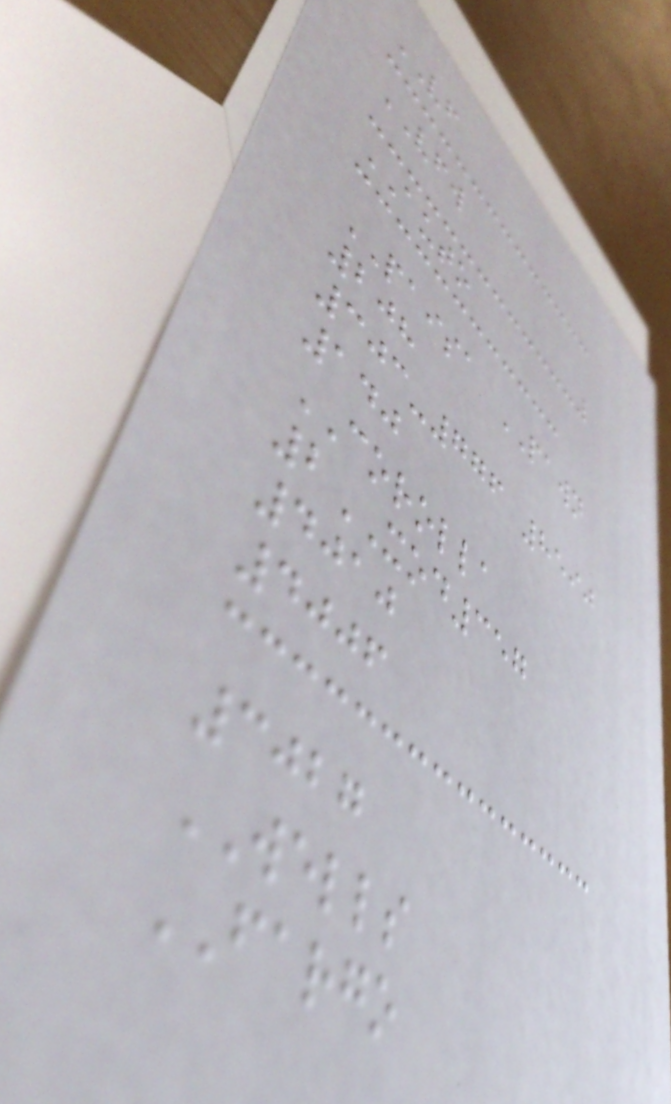VF
VFW
AUTO
PAISA PAWN
208
303-776 8590
140
COROLLA
2XOD357
4010
4006
3027
WELLS
FARGO
